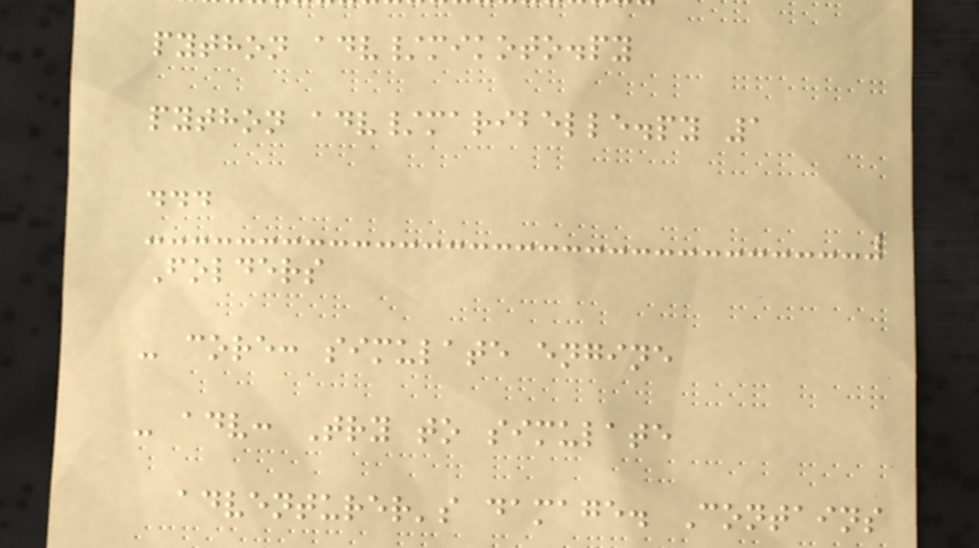python adv/mikoto.py
python adv/maribelle.py 1
...
Folders
- core: simulate engine
- adv: Try to simulate
adventurer's damage. Contains
